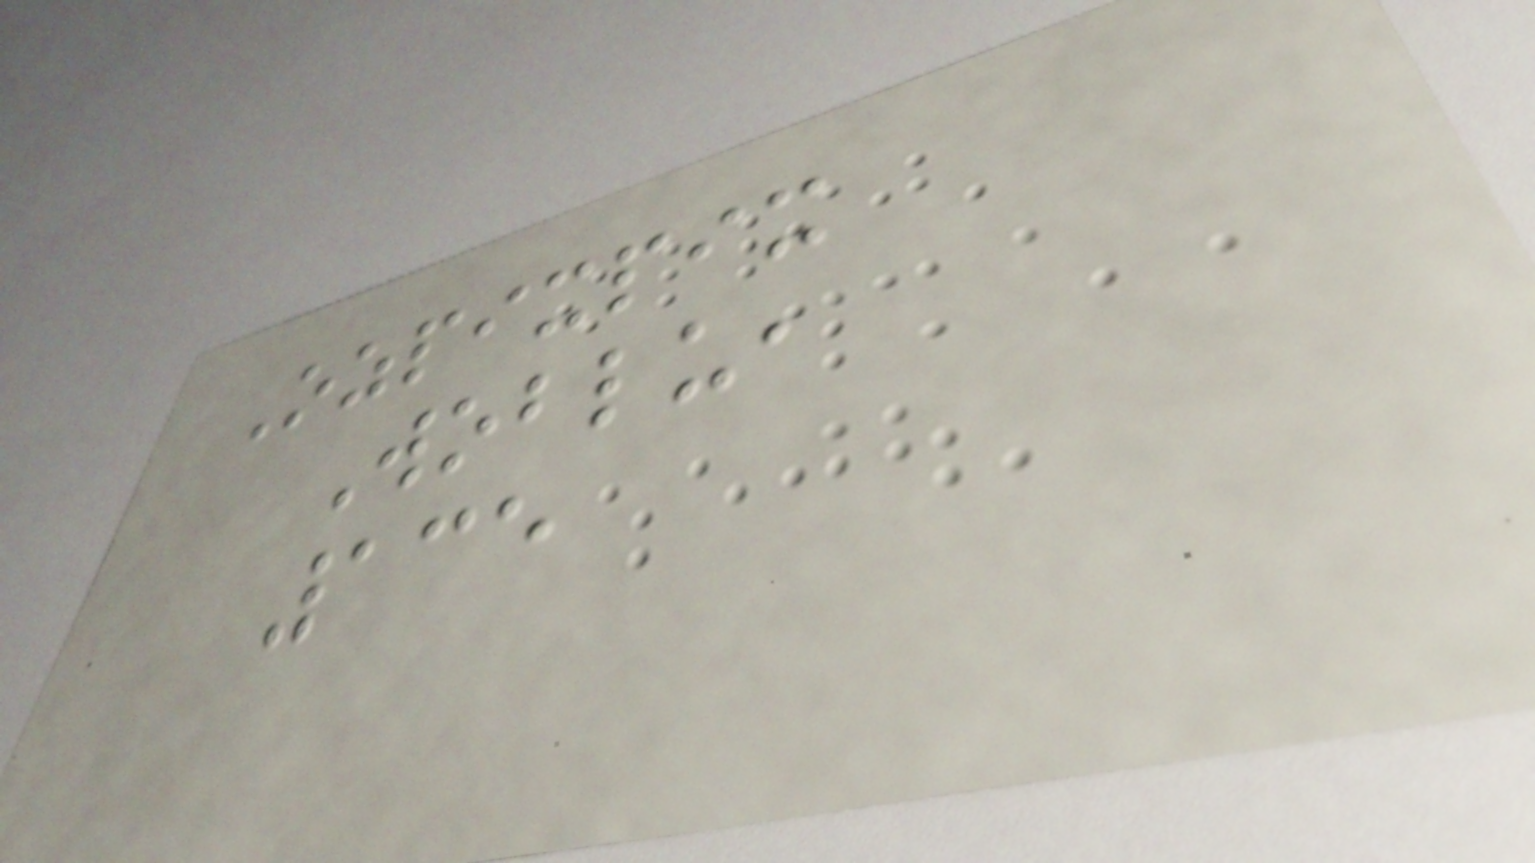Ozpixpix
Woblu,
135
